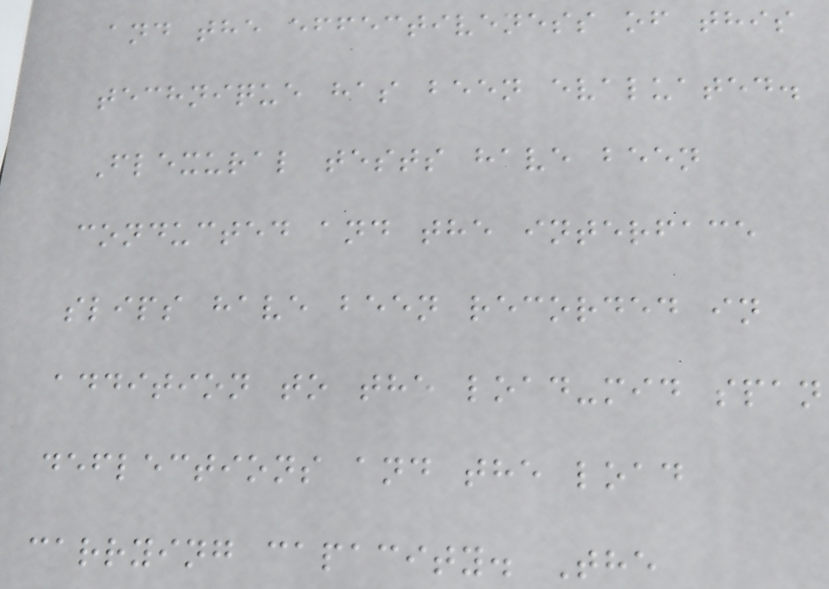and the effectiveness of this
technique has been evaluated.
Flexural tests have been
conducted and the interface
slips have been recorded in
addition to the load-mid span
deflections and the load
carrying capacity. The
